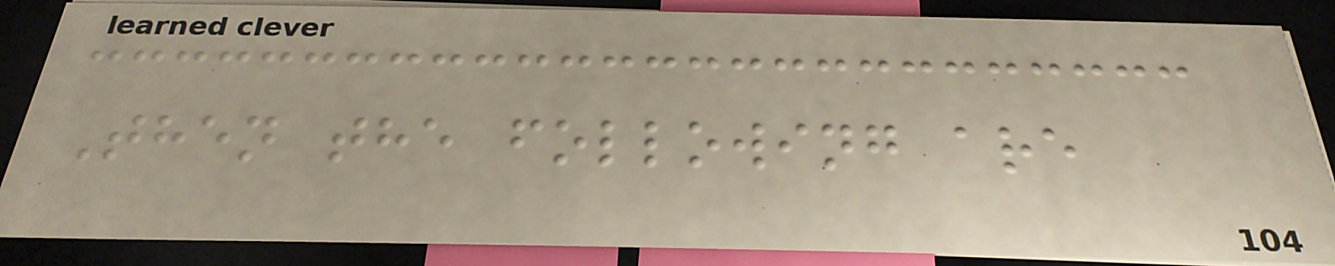Then the following are
